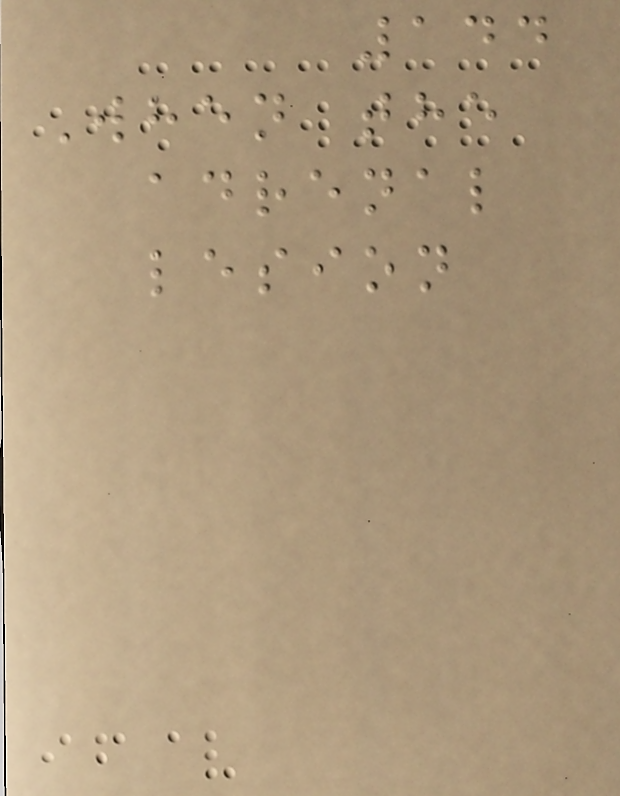144
When the
adrenal
lesion
